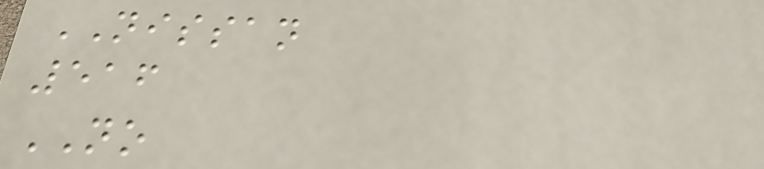NISSAN
516
NO
